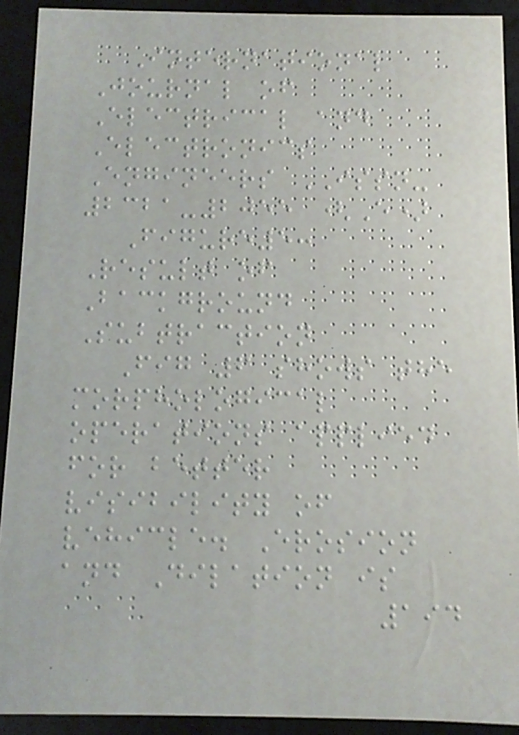International
Journal of
Electrical and
Electronics
Engineers ISSN-
2321-2055 (E)
Figure5:
Result of
Background
Subtraction
Fig 6 shows the
morphological
operations applied
for better
visibility of
vehicle. Erosion
and Dilation is
194
